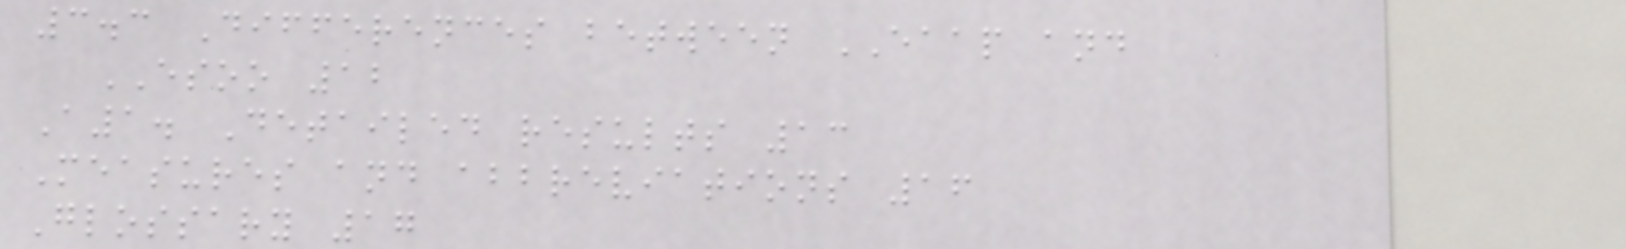3.3 Differences between EAAP and
ESOO 12
A1. Detailed results 13
Measures and abbreviations 16
Glossary 17
